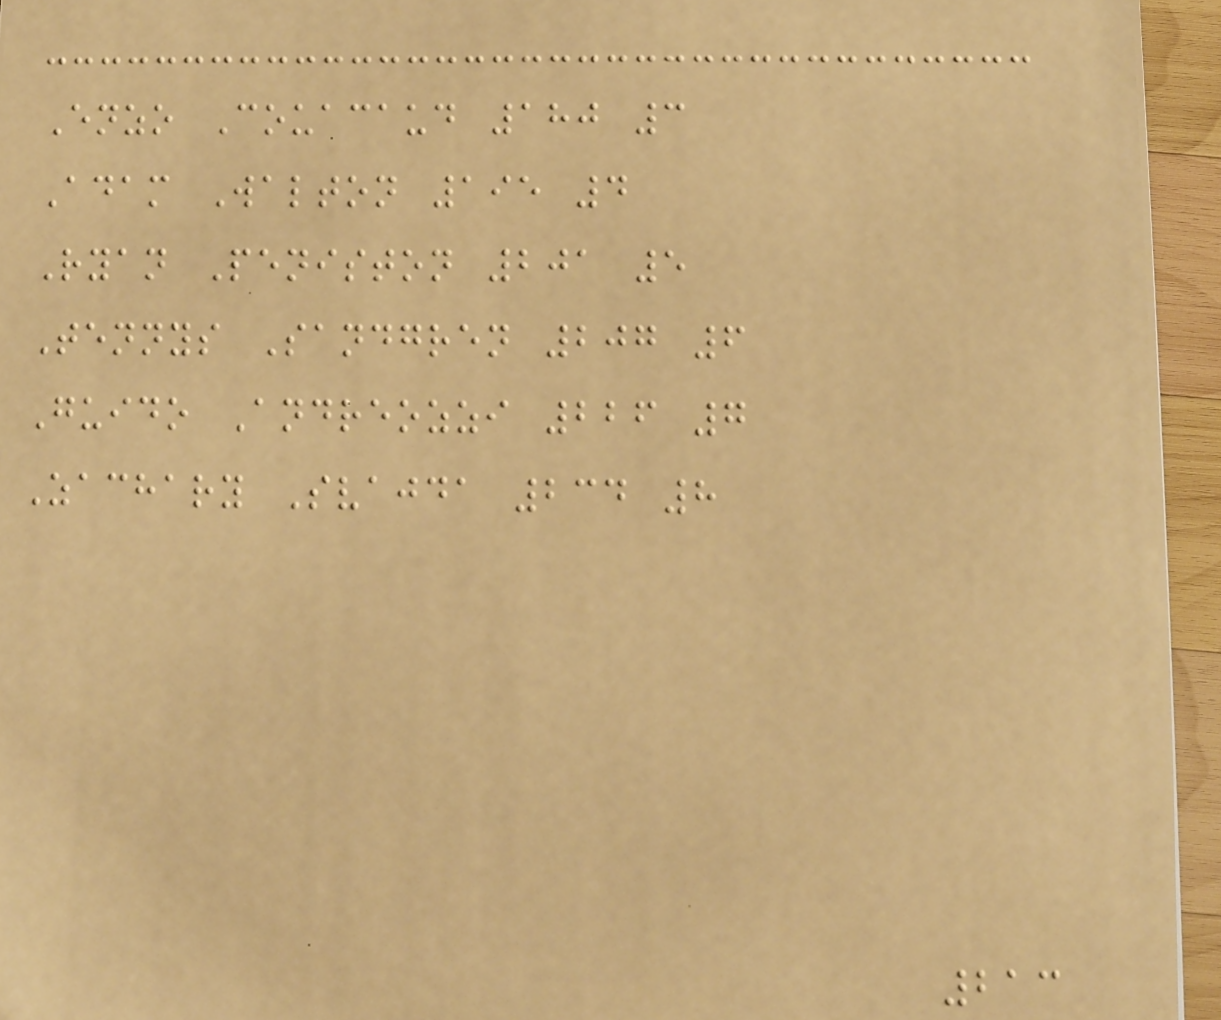Enzo Couacaud 180 3
Adam Walton 195 4
Ryan Peniston 201 5
Tennys Sandgren 207 6
Guido Andreozzi 226 7
Zachary Svajda 234 8
213
